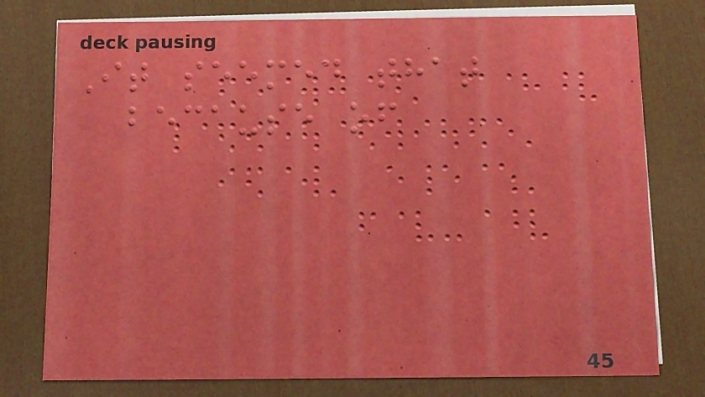It seemed that
because of
